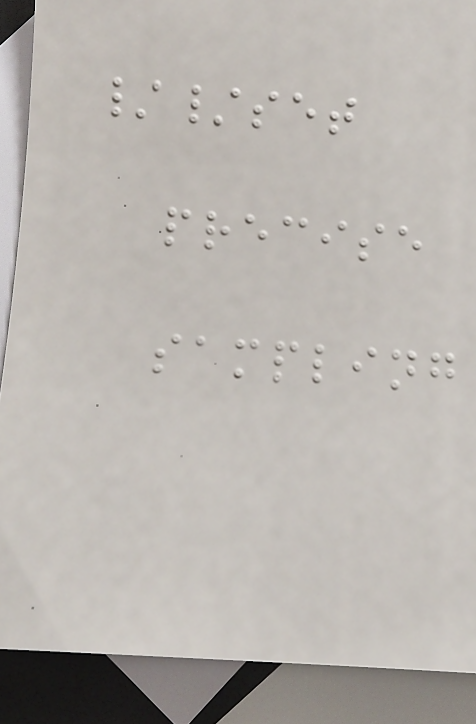//set
precise
sampling
